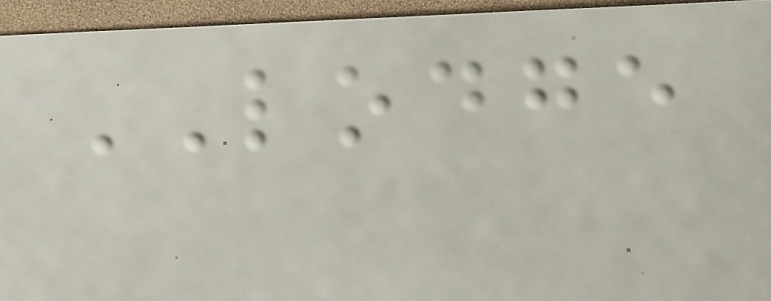LODGE
